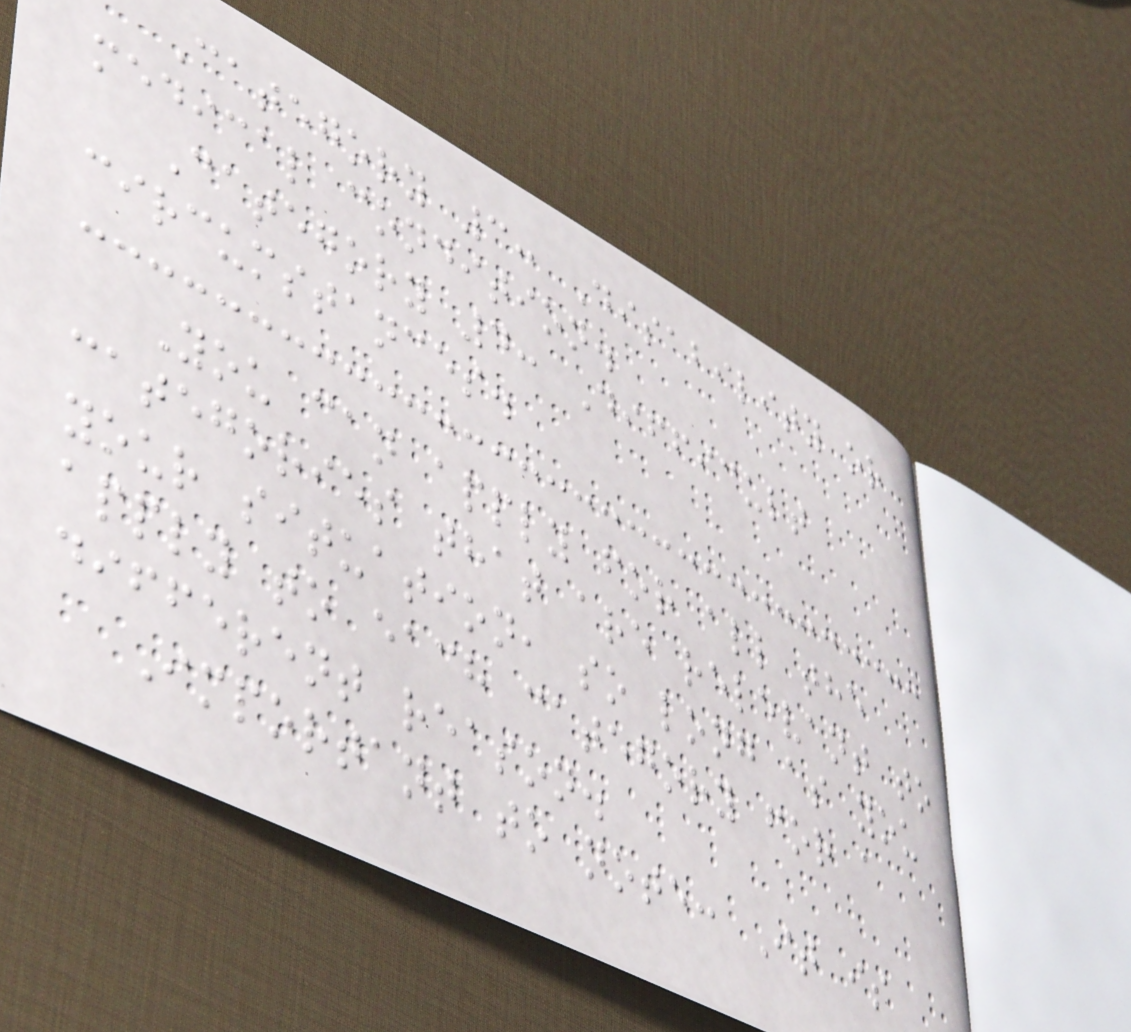Category 3: Disability or
medical condition.
Category 4: Difficult
circumstances.
You can apply for all the
categories that are relevant to
your situation, so long as you
apply to each category for a
different reason.
Important to note: It is
